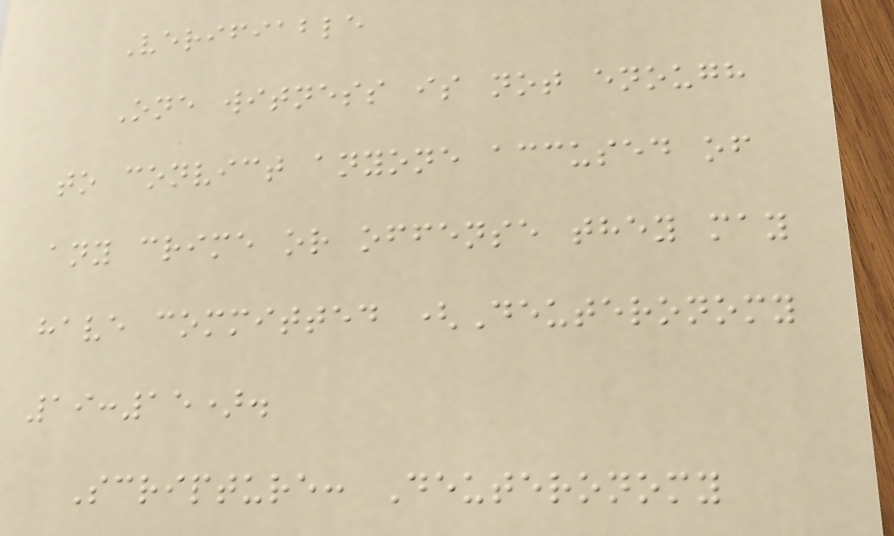Verifiable
One witness is not enough
to convict anyone accused of
any crime or offense they may
have committed (Deuteronomy
19:15).
Scripture: Deuteronomy
